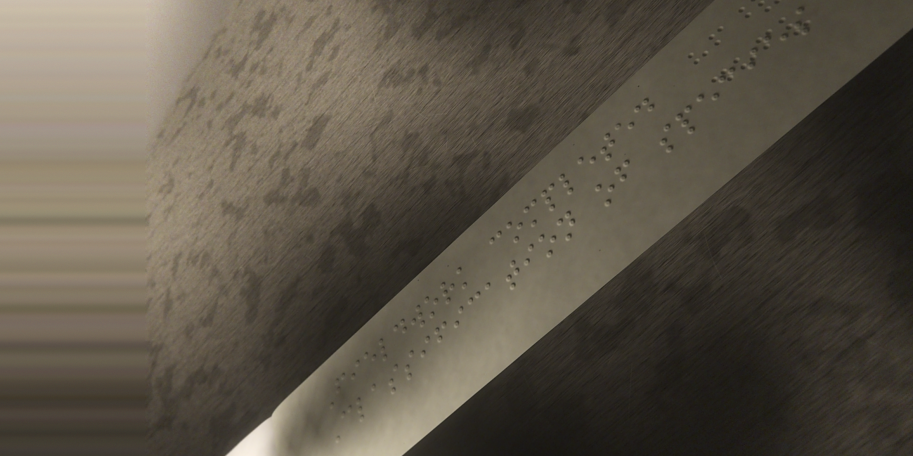Fieldwork completed
Classification of species
